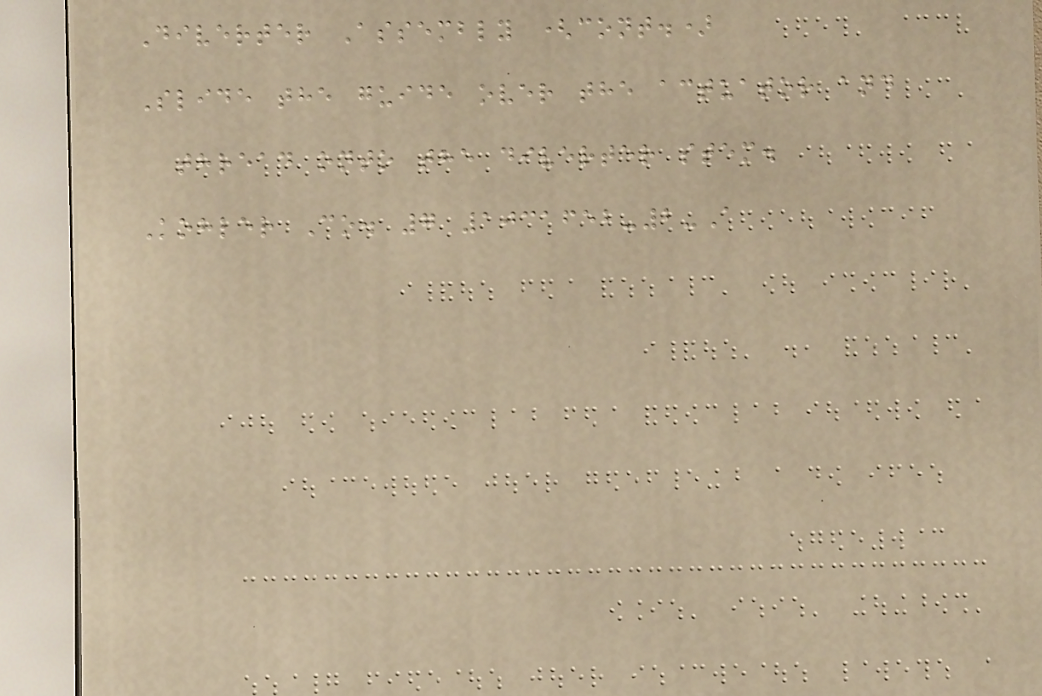Diverter Assembly (cont.)
Slide the guide over the actuator and
thread onto the diverter stem.
Kohler Co. 7 1031652-2-A
